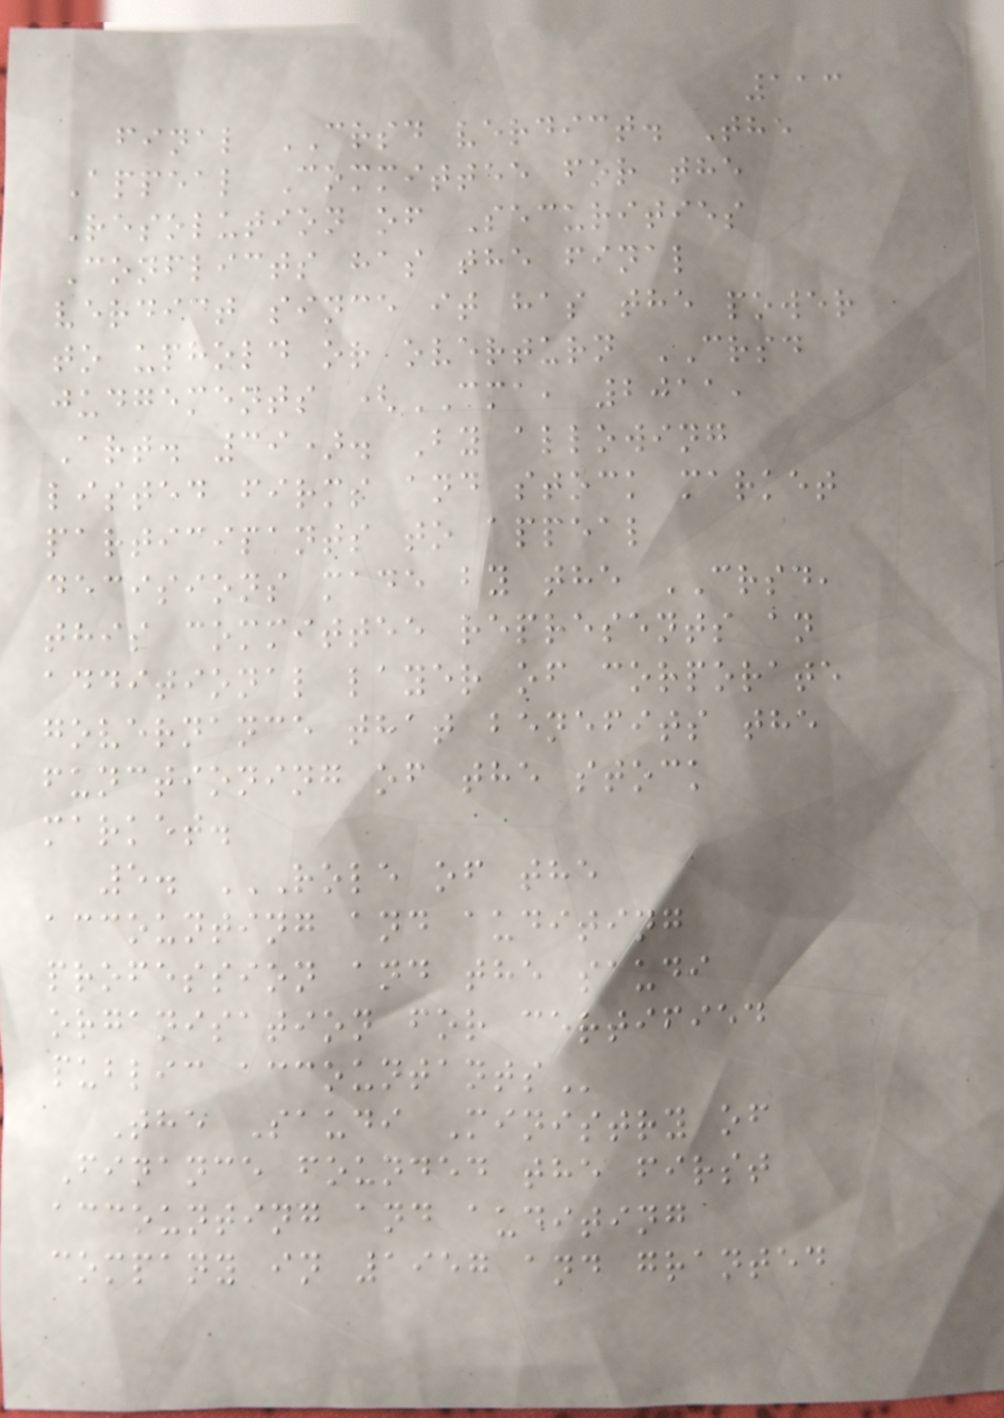113
final CRSD verdict. The
Appeal Committee for the
Resolution of Securities
Conflicts has the final
verdict since it has the power
to uphold or overturn CRSD
judgements (CMA, 2011,
Art. 39). By allowing
listed firms and stock market
participants to appeal
decisions made by the CRSD,
this committee represents an
additional layer of corporate
governance that benefits the
functioning of the stock
market.
5. ROLE OF THE
ACCOUNTING AND AUDITING
PROFESSION AND THE SAUDI
ORGANISATION FOR CERTIFIED
PUBLIC ACCOUNTANTS
The Saudi Ministry of
Finance founded the first
accounting and auditing
company in 1957 and granted
